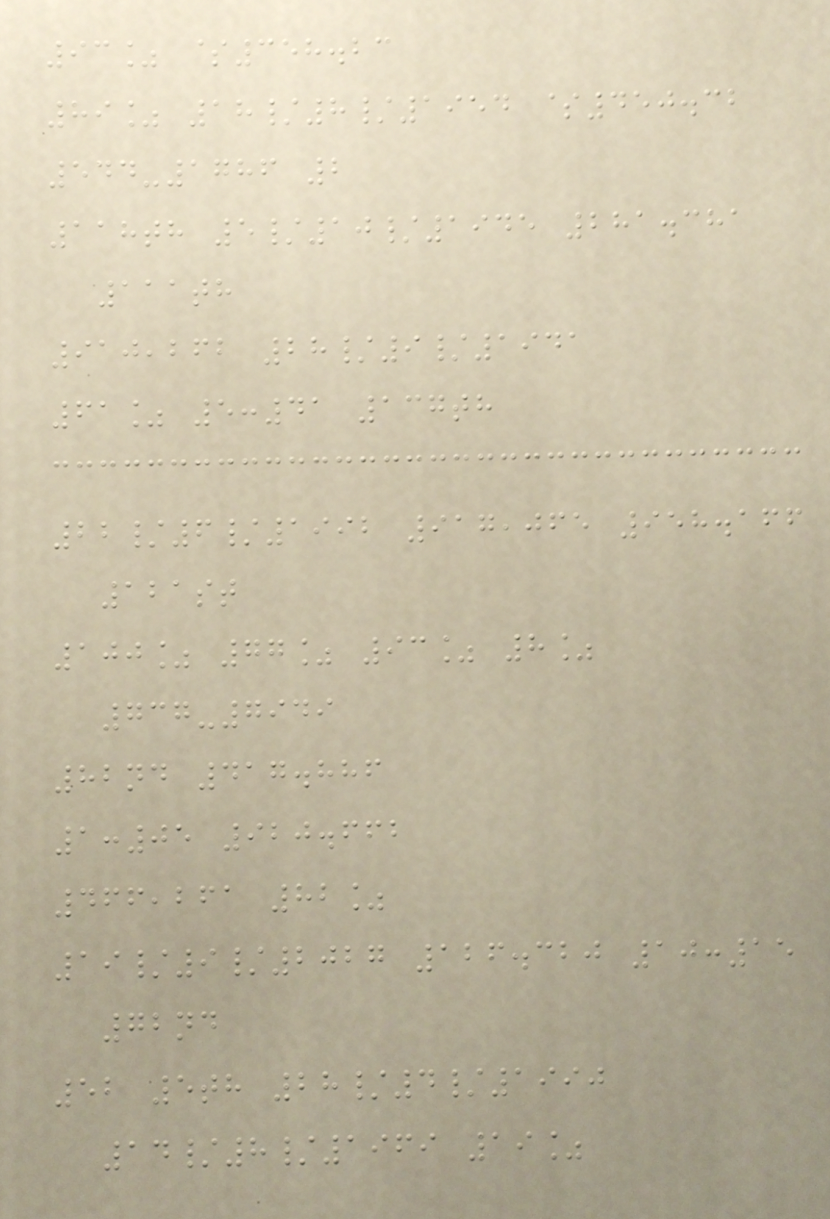93% $358.23
89% 18/8/1954 $450.32
544-1786 2
118th 5/10/1945 281.381
111th
910,262 28/9/1941
61% 5:41 137th
22/6/1992 917,065 958.166
121st
100% 77% 93% 8%
737-7949
82nd 417.886
1:05 920.662
466,261 82%
19/9/2027 126.320 10:15
72nd
52 5th 28/4/1990
14/8/1969 19%
